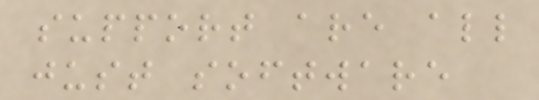support are all
just software
